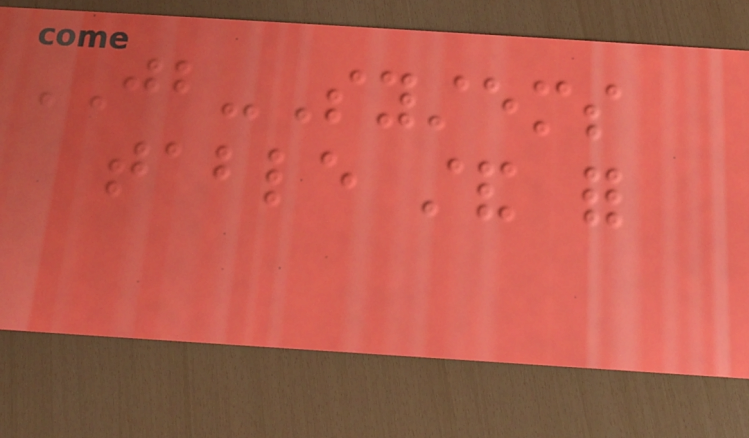JB-Systems
table stand for
